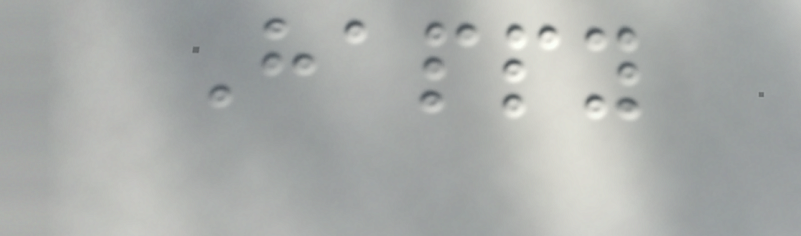Happy
